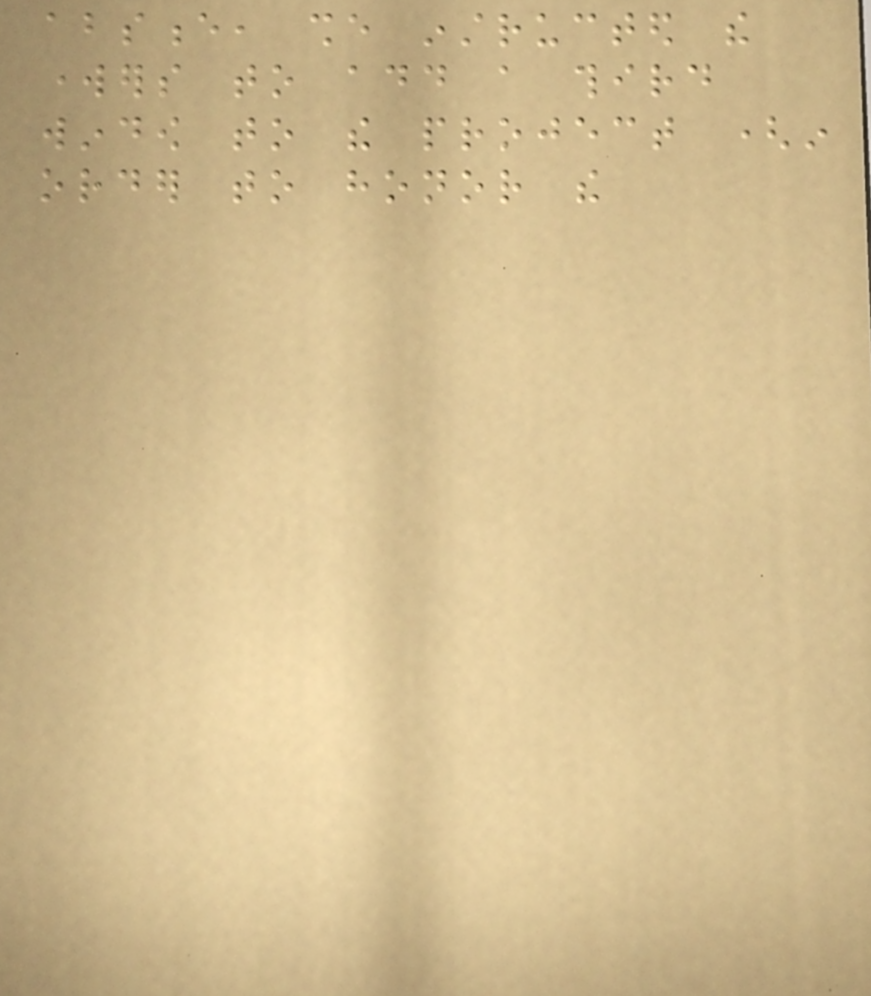absence, she instructed the
workers to add a third
window to the project (in
order to honor the
